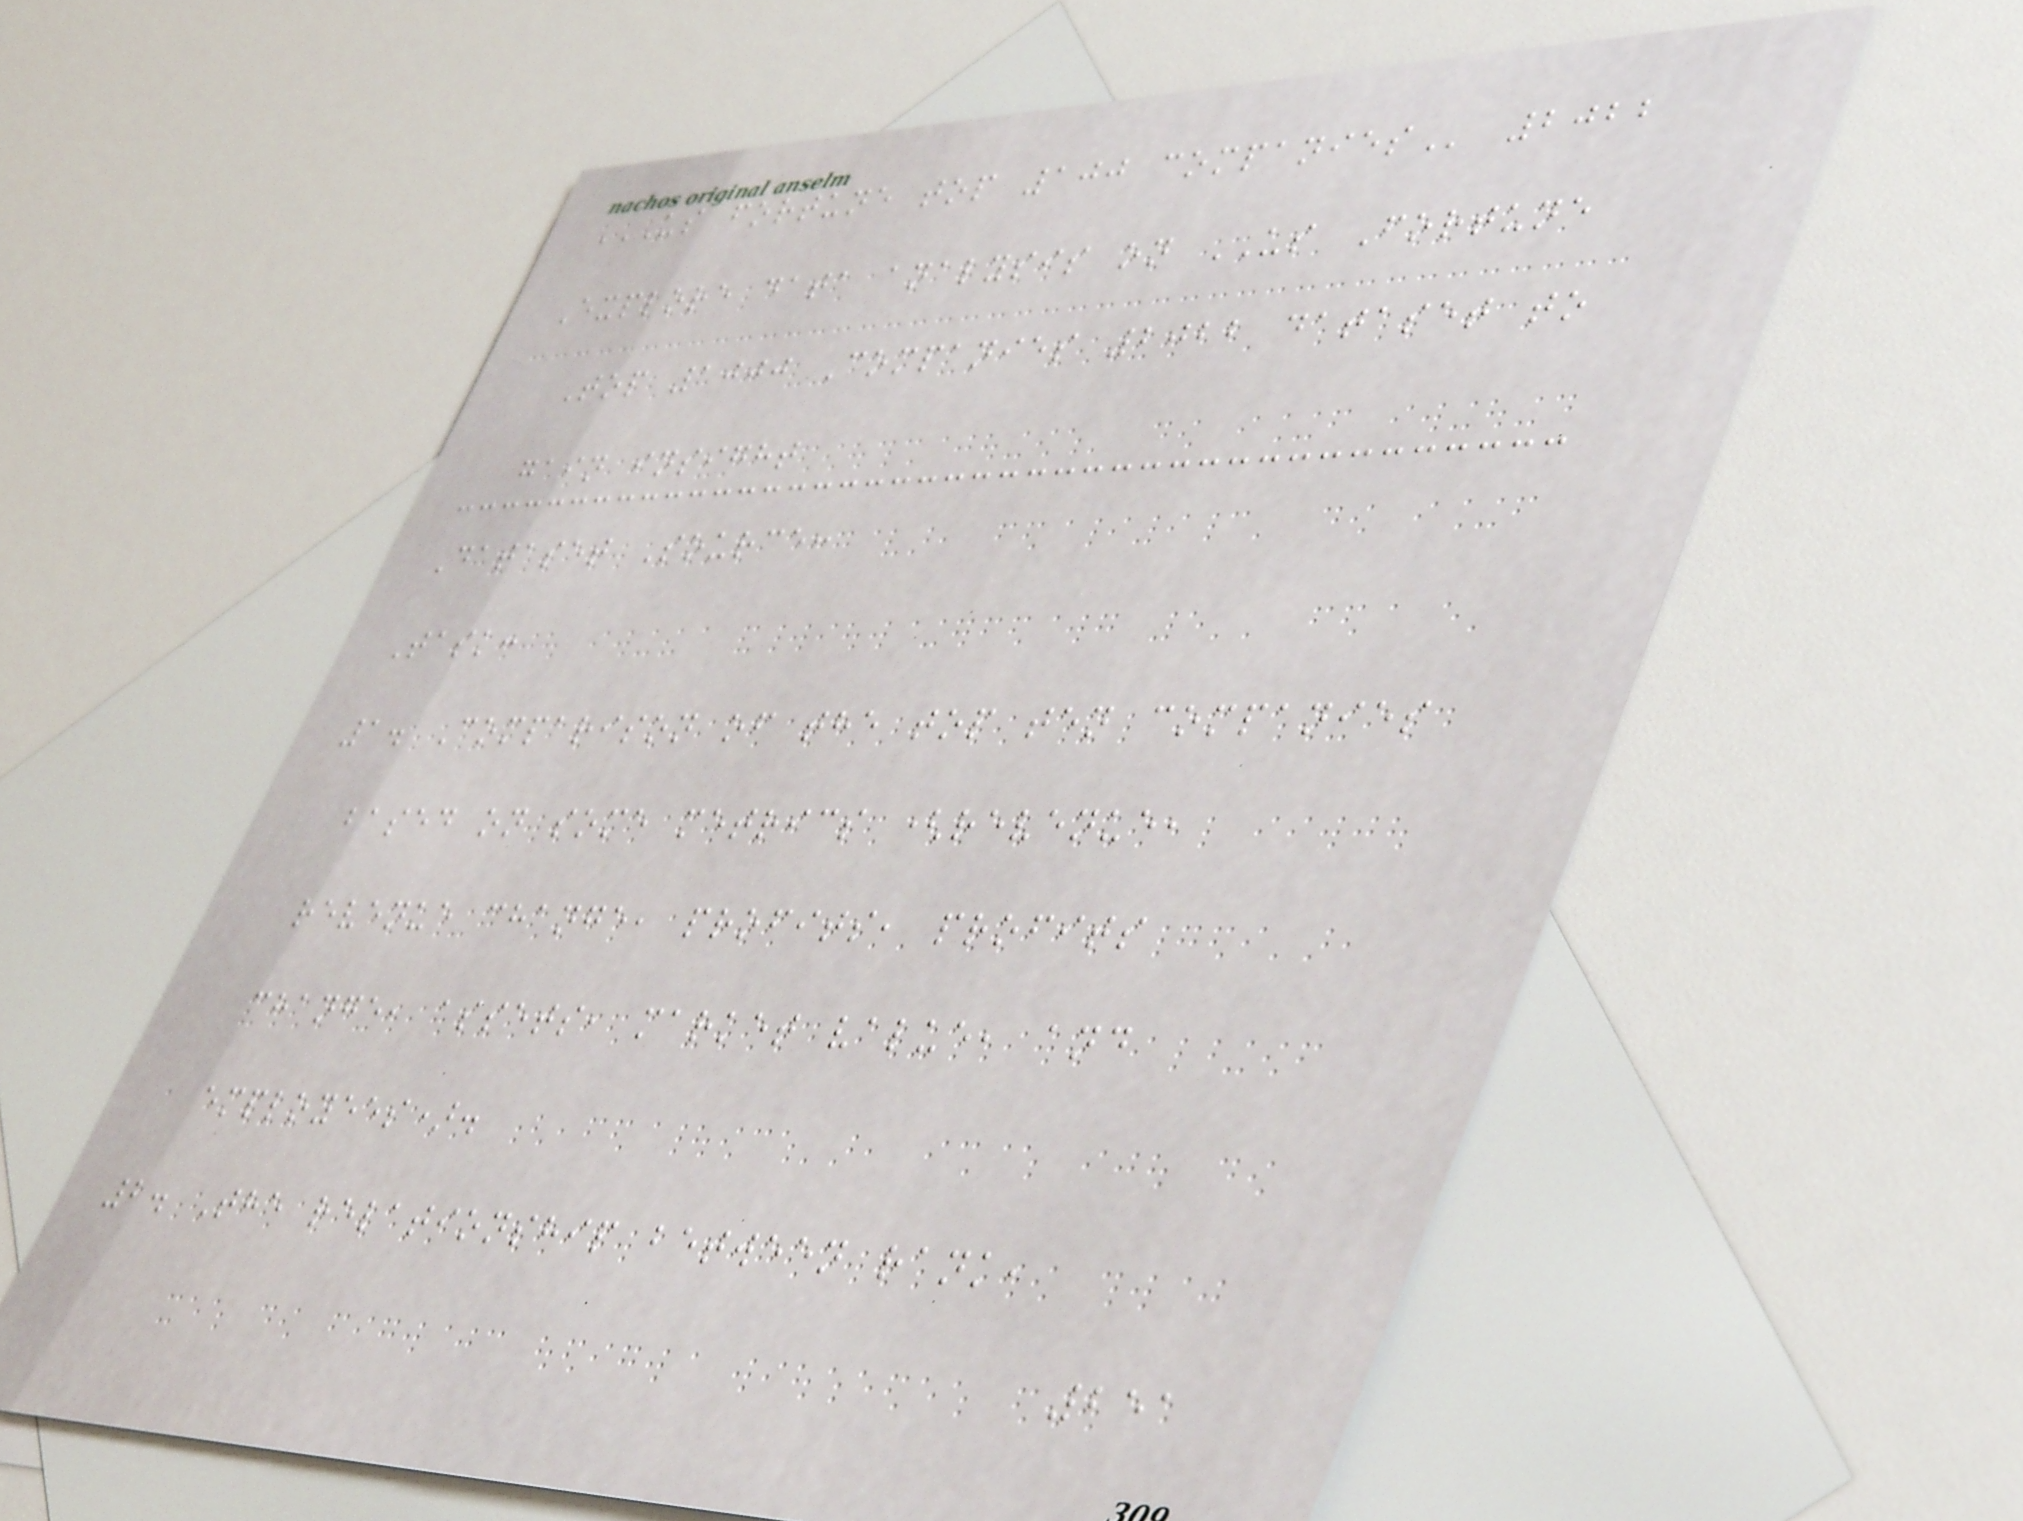US FORTUNE TOP 100 COMPANIES 2022
Explore data analysis on US Fortune
Top 1000 Companies 2022 dataset to
gain insight
Dataset Source:
Task:
1. Comparison of the top ten companies
based on some metrics (revenue,
revenue change, profits, profits
change, assets, market value, and
employees).
2. The relationship between rank,
251
